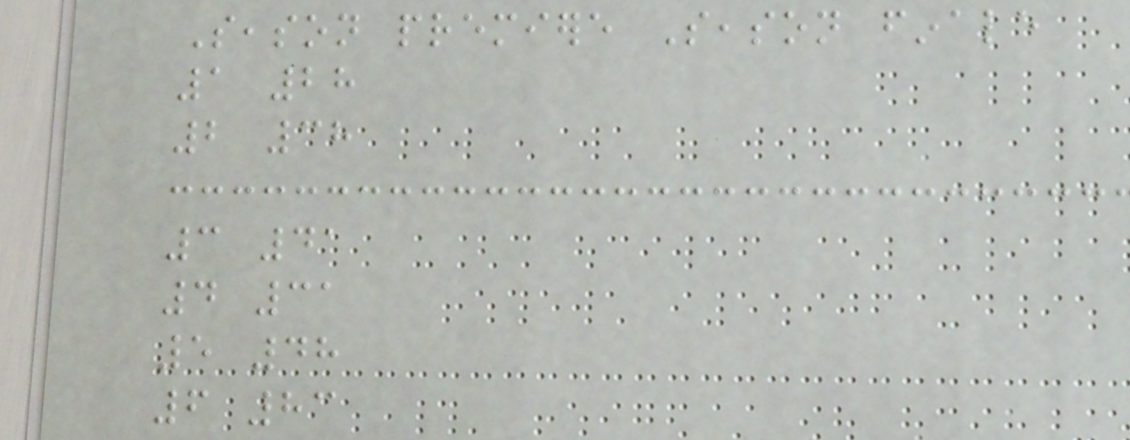Season premiere Season finale
1 28
2 38
3 41
4 31
5 48
6 83
